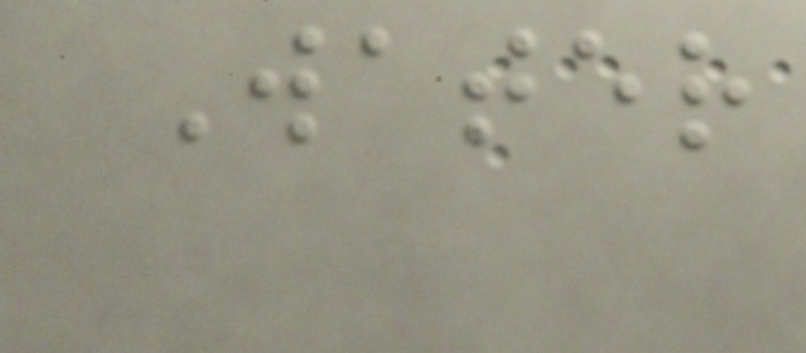Water
